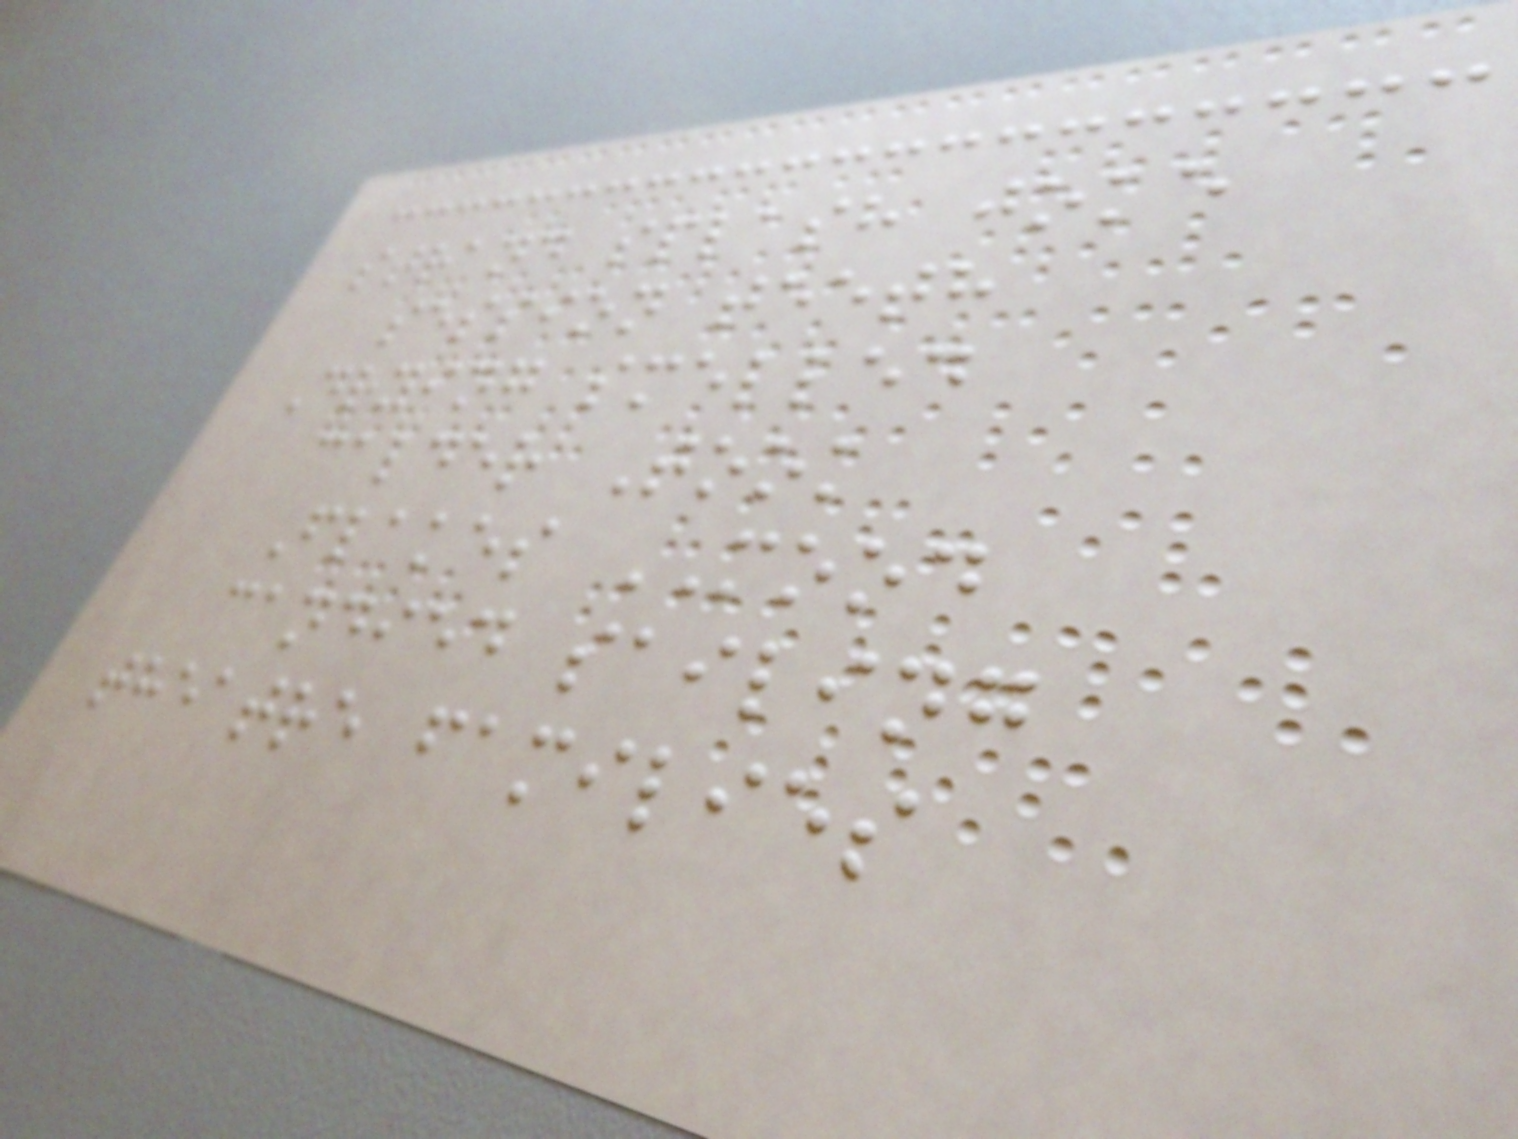strand splash joke
session teeth
Drying smelled
calder Took
Flakes MOOD
candied sailing
theatre families
